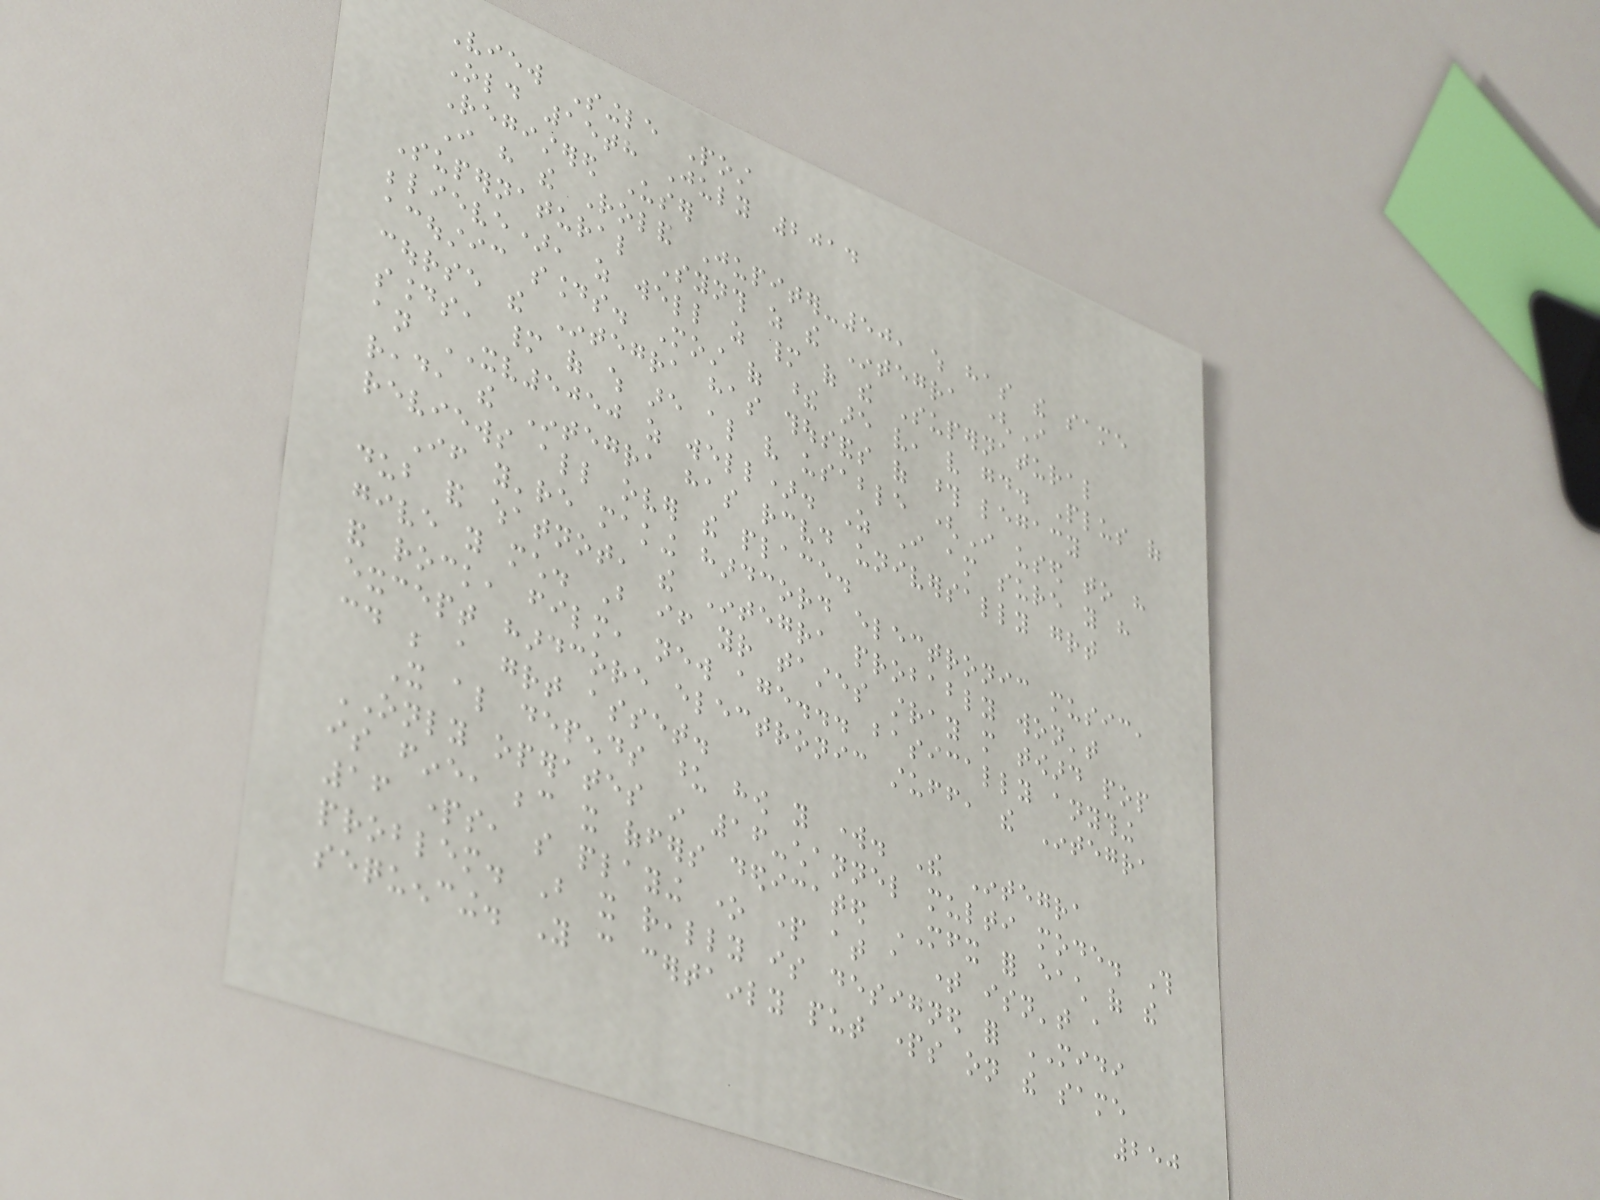View Single Post
Old 15th July 2014
Registered User
I have the Roland Jupiter-50, which has the same
Supernatural Synth as the Integra (I
believe), as well as many of the Supernatural
acoustic sounds. Most of these are very, very good. Plus of
course the Integra has thousands of those legacy
sounds, many of which are also very usable (I used to have
an XV5050 as well). As I am sure you have
read, the Integra has received universally great
reviews all over the place.
If you're making hardcord electronic music,
dub and whatnot, the Integra probably won't
give you much. But if your tastes stray more toward pop
and rock, film, new age... basically anything
except hardcore electronic stuff, the Integra
could be a great asset.
It also depends upon how you work. The Integra
ONLY operates in 16-channel multi mode. This
is fine, because it offers dedicated MFX for each of the
16 parts, so playing one part at a time isn't a
problem. But it really is designed for MIDI
sequencing. You can certainly put parts on the same
250
